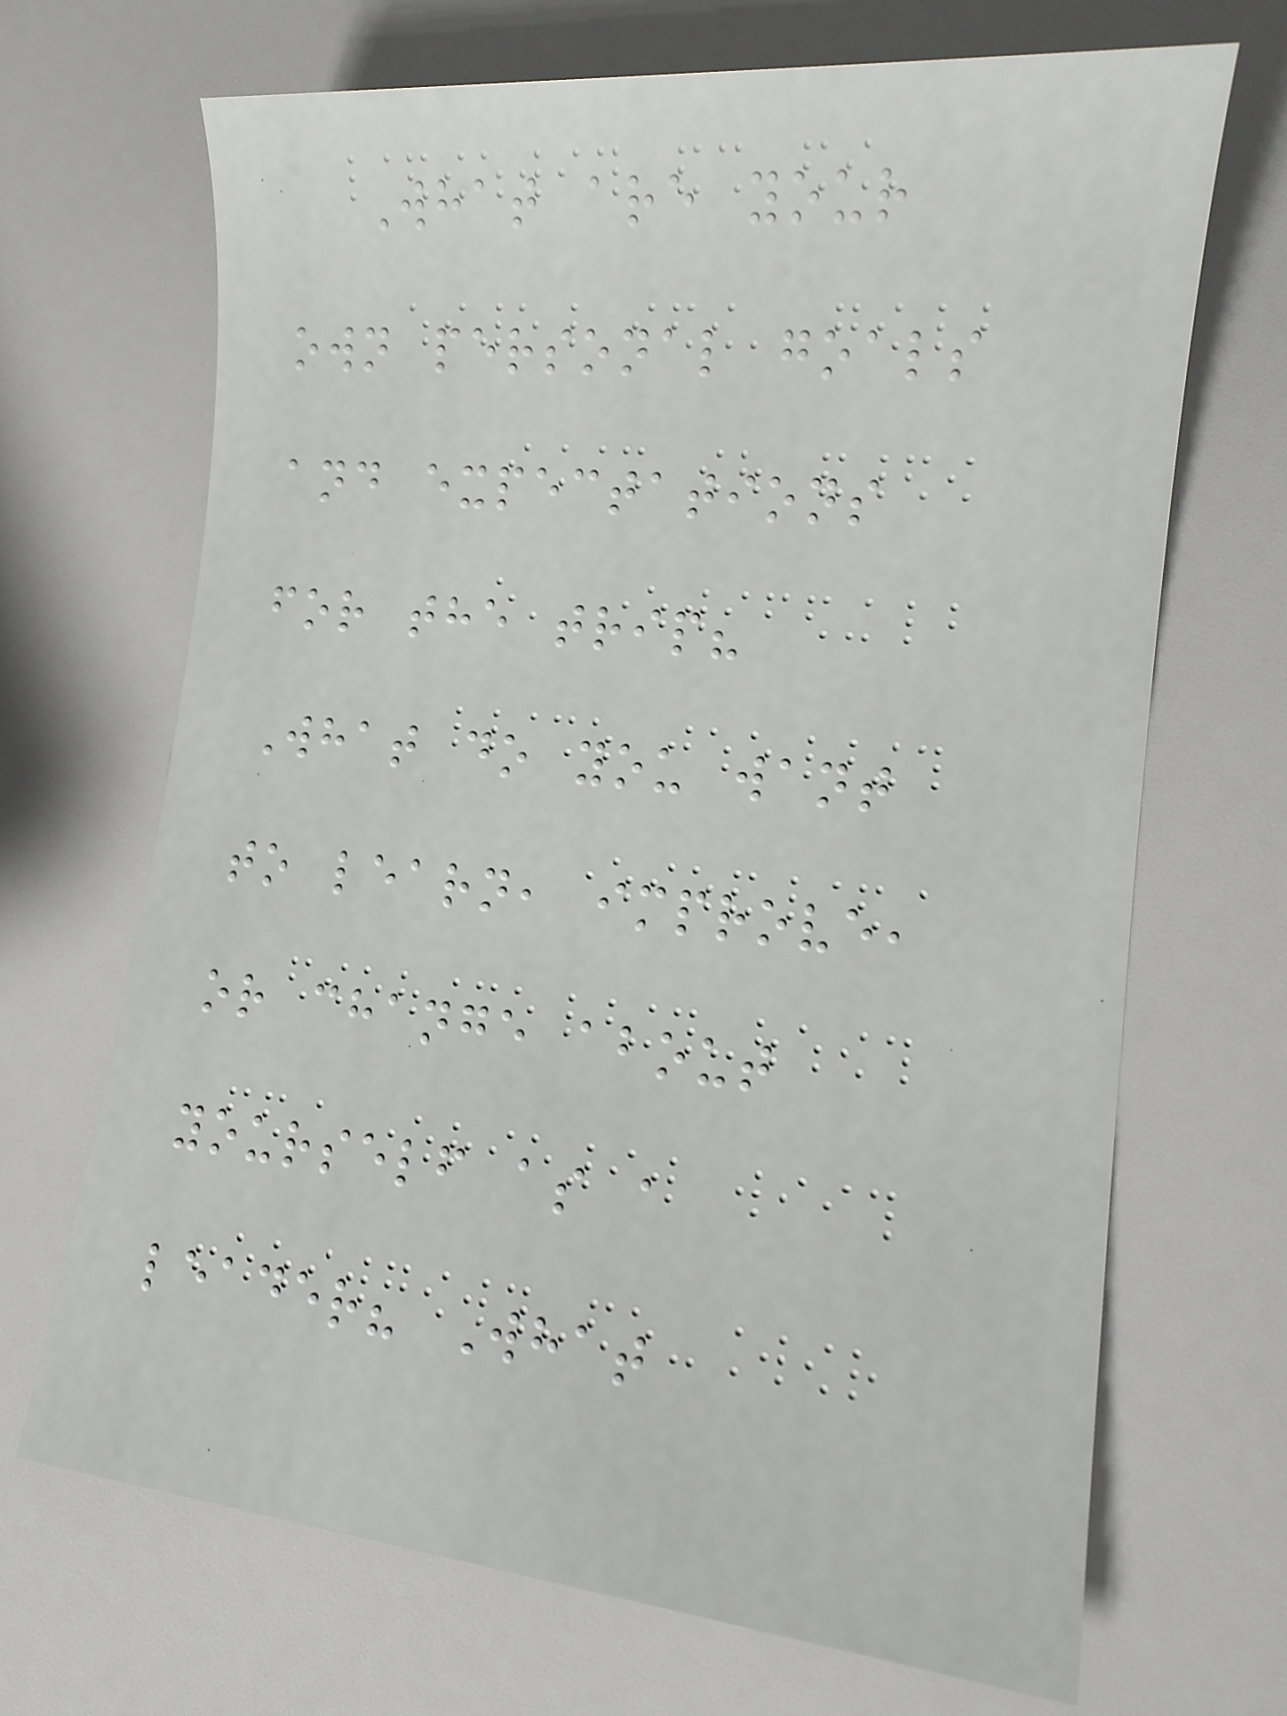What are your
own personal goals
and expectations
for the trip?
What do you want
to learn, improve,
or change about
yourself as a
leader? What
